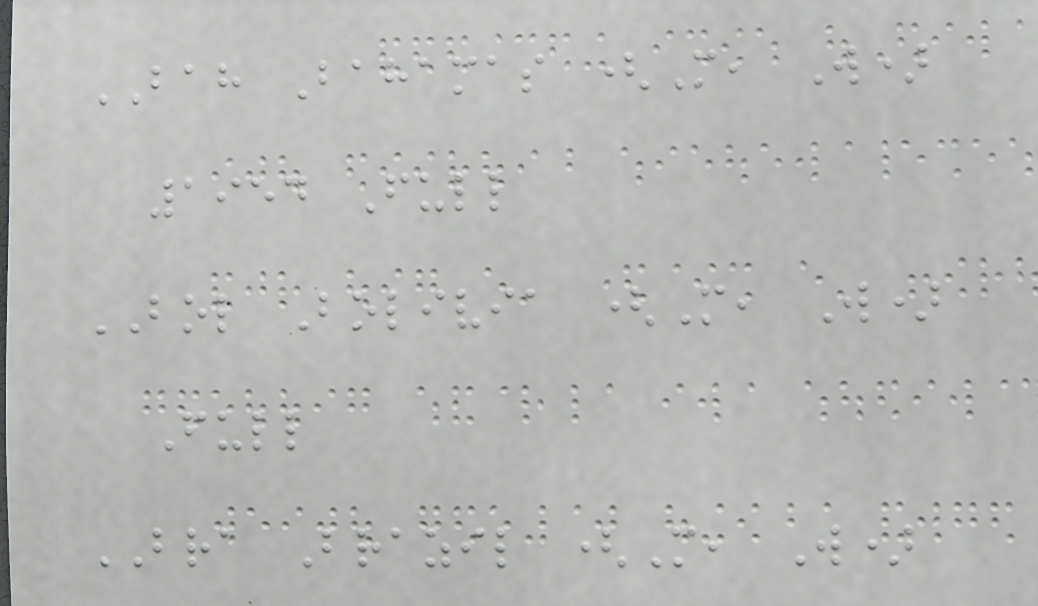BAH Bahamas (M, W)
1954 Full
BOL Bolivia (M, W)
Full
BRA Brazil (M, W)
